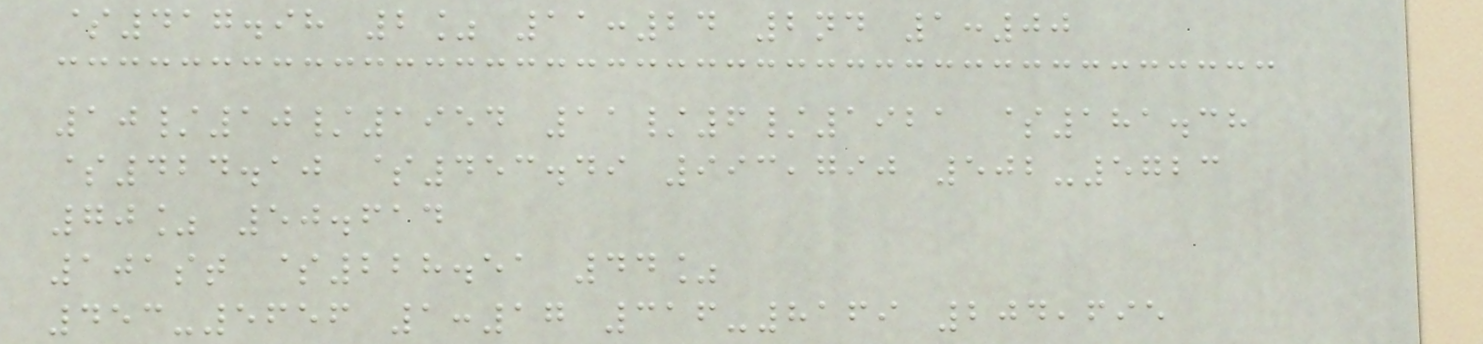$417.98 2% 11:24 2nd 1:00
10/10/1954 11/6/1921 $181.38
$424.10 $453.49 993,790 502-5723
70% 50.614
101st $228.51 44%
453-5656 1:17 316-8169 204,695
